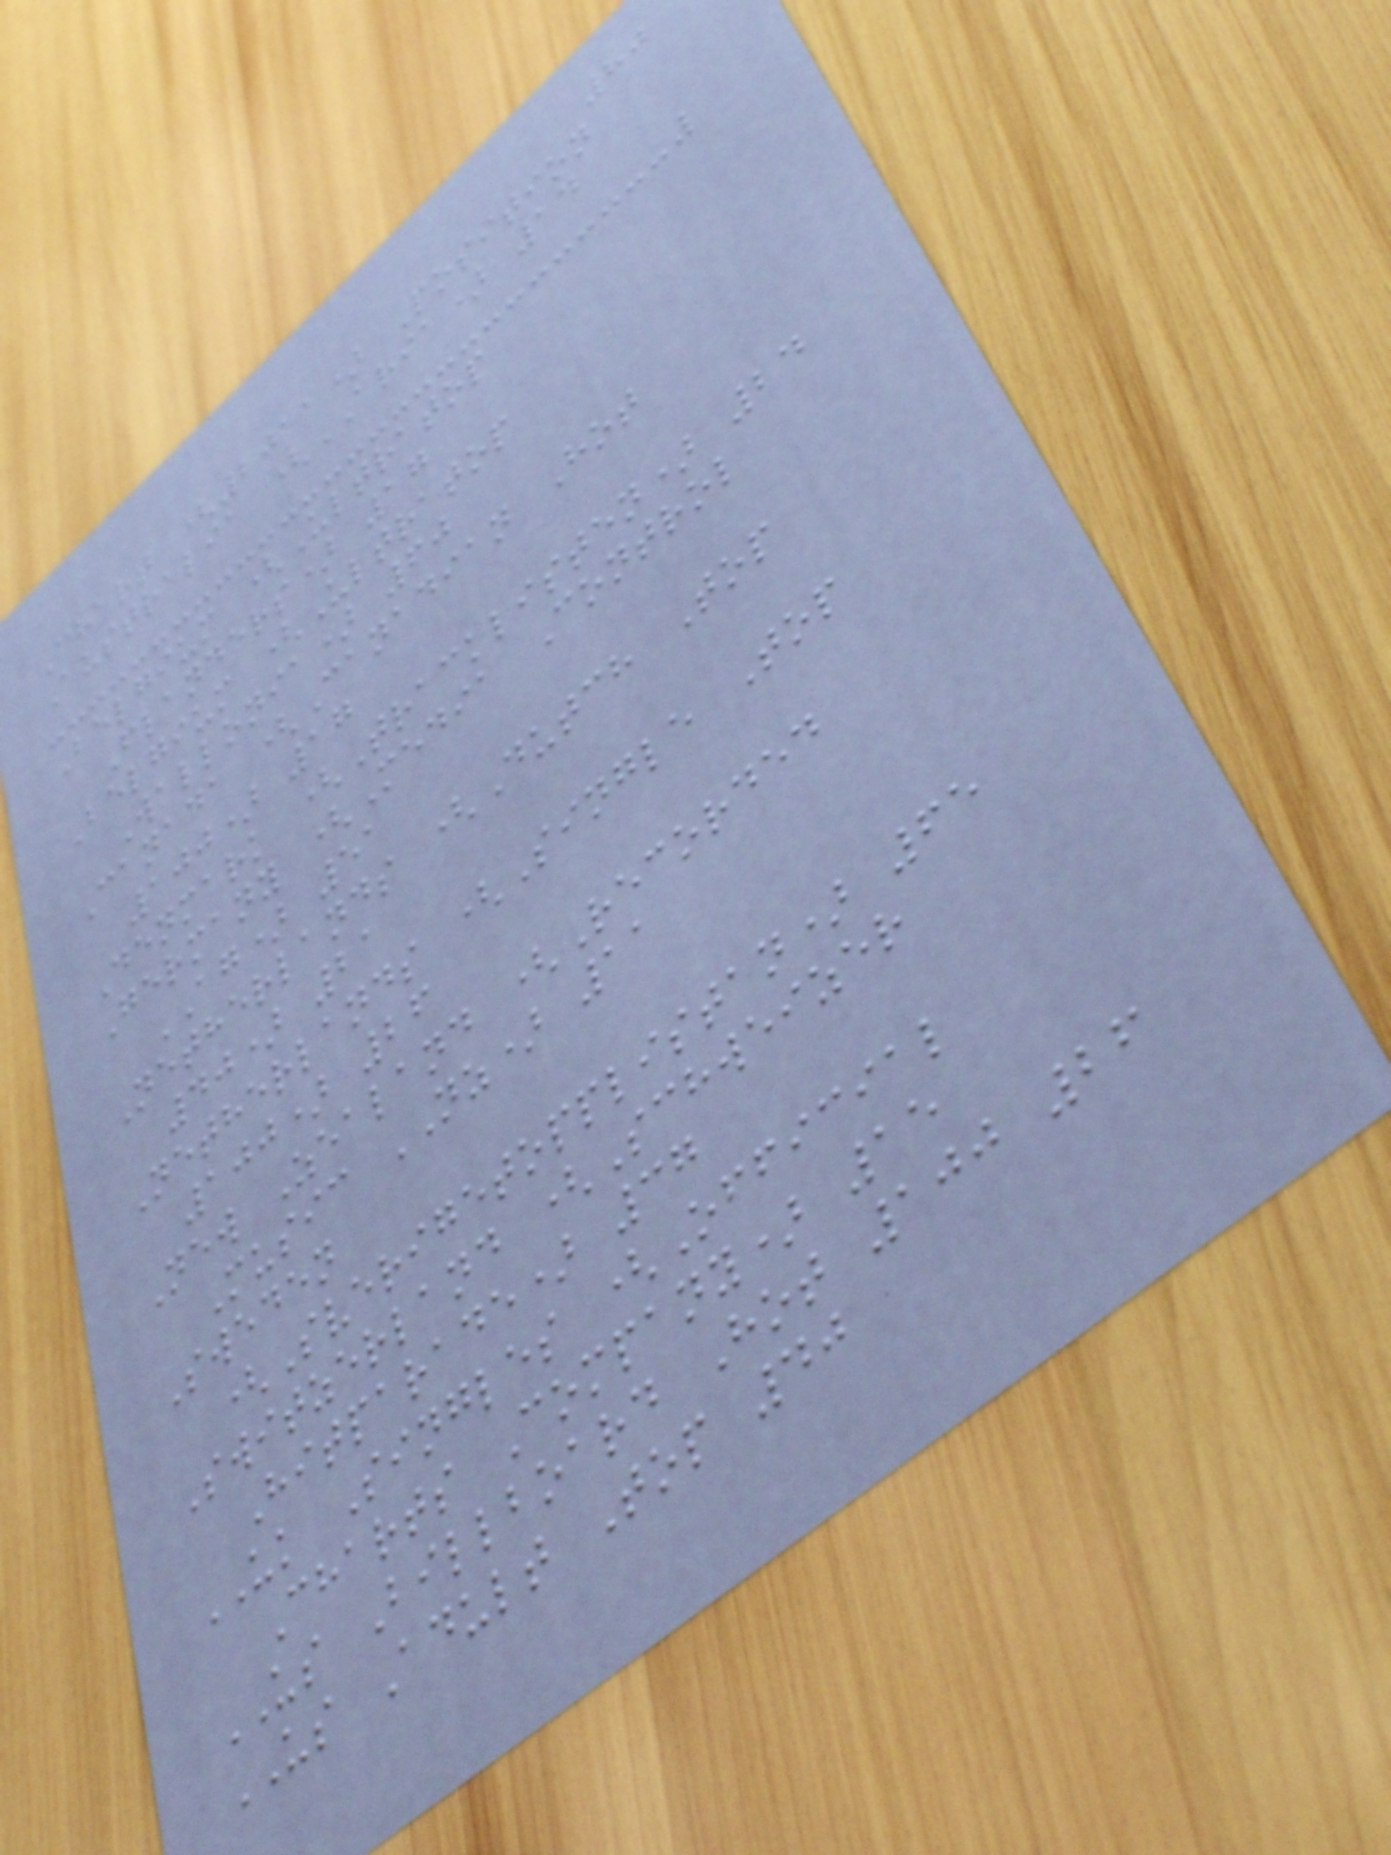80
Chart (2011) Position
Australia (ARIA) 14
Belgium (Ultratop
Flanders) 17
Belgium (Ultratop
Wallonia) 60
Canada (Canadian Hot
100) 17
Denmark (Tracklisten) 24
Germany (Media Control
AG) 51
Netherlands (Dutch Top
40) 21
Netherlands (Single Top
100) 26
New Zealand (Recorded
Music NZ) 11
Sweden
(Sverigetopplistan) 65
Switzerland (Schweizer
Hitparade) 37
UK Singles (Official
Charts Company) 15
US Billboard Hot 100 26
US Adult Top 40
